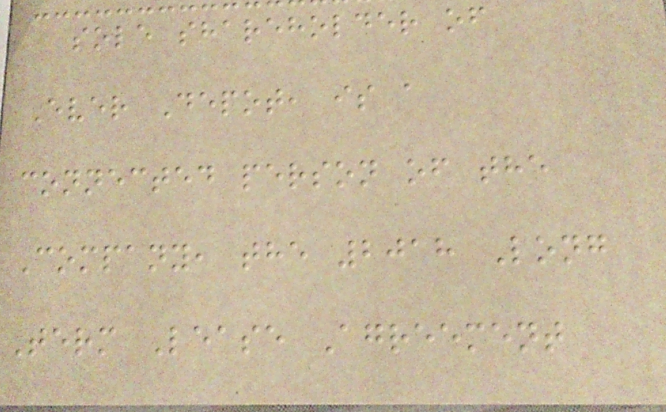sole shareholder of
Ever Depot, is a
connected person of the
Company, the 2018 Long
Term Lease Agreement
